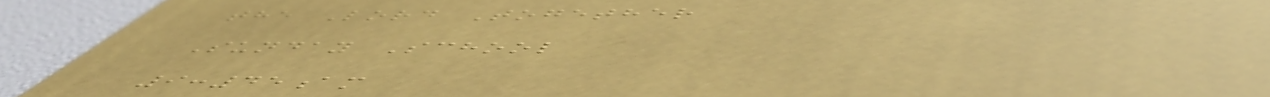the Lord Together
Sunday School
9:45am
